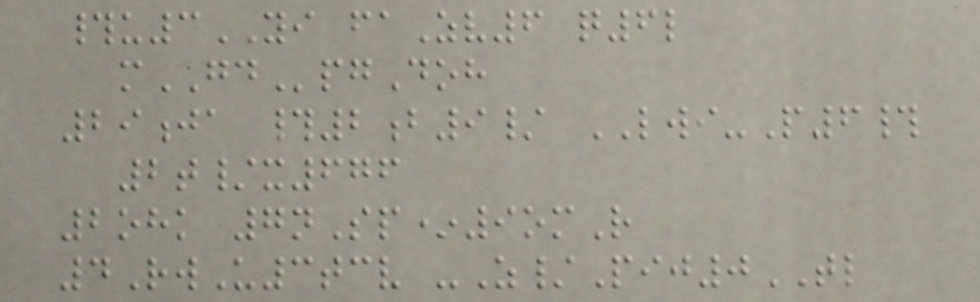#u3YI faZv6 q6l
mGDpgDoh
29ja #2b9/ LWI-P6#
2t/x676
2ohk 7nSp*9omR
4RwU3tcv -Z/Pij0TL
